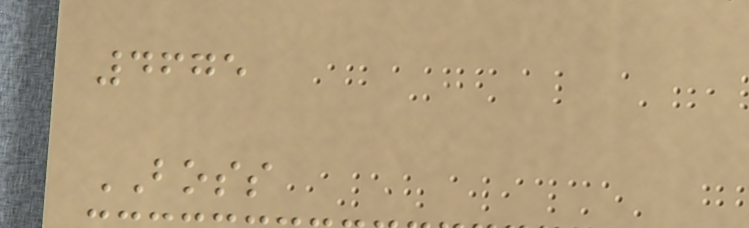4675
BOSS
